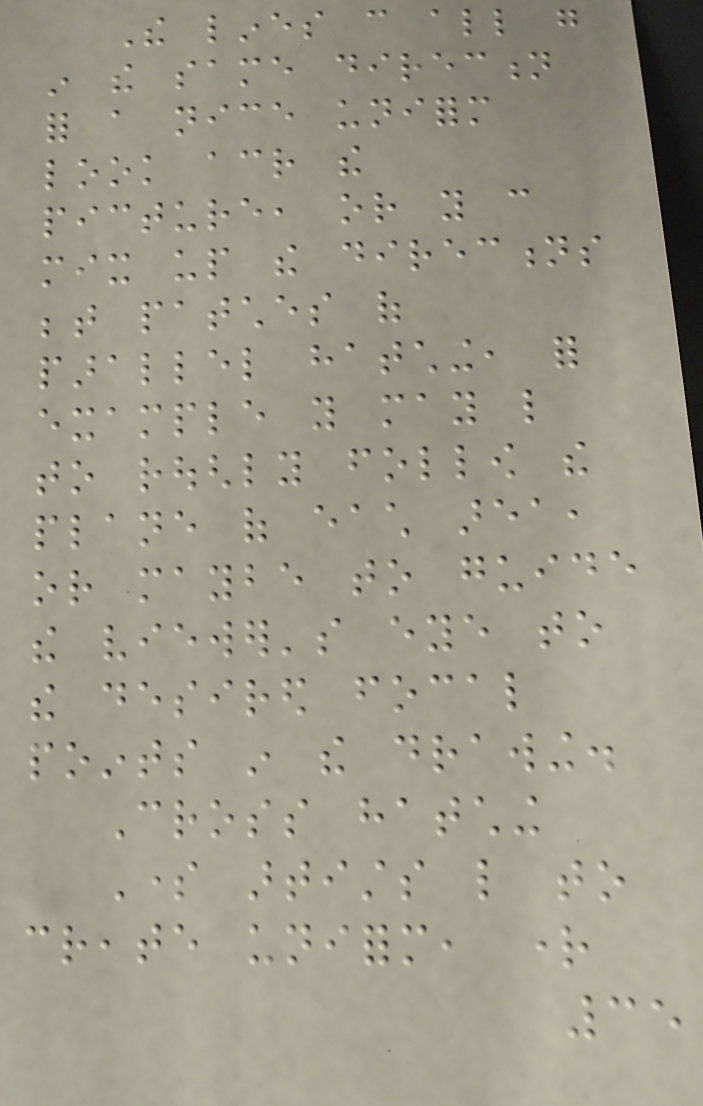The lines can all go
in the same direction
for a nice uniform
look across the
picture, or you can
mix up the directions
between patches of
parallel hatching, for
example you may like
to roughly follow the
plane of each area,
or maybe to guide
the viewer's eye to
the desired focal
points in the drawing.
Cross hatching
Some artists like to
create uniform, right
35
